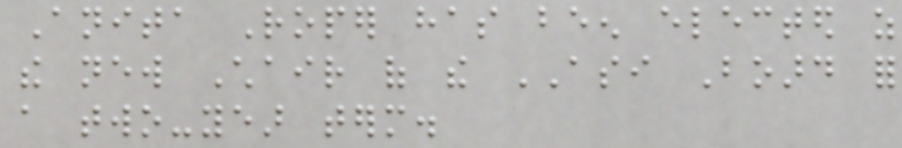Anita Roper has been elected as
the new Chair of the ASI Board for
a two-year term.
